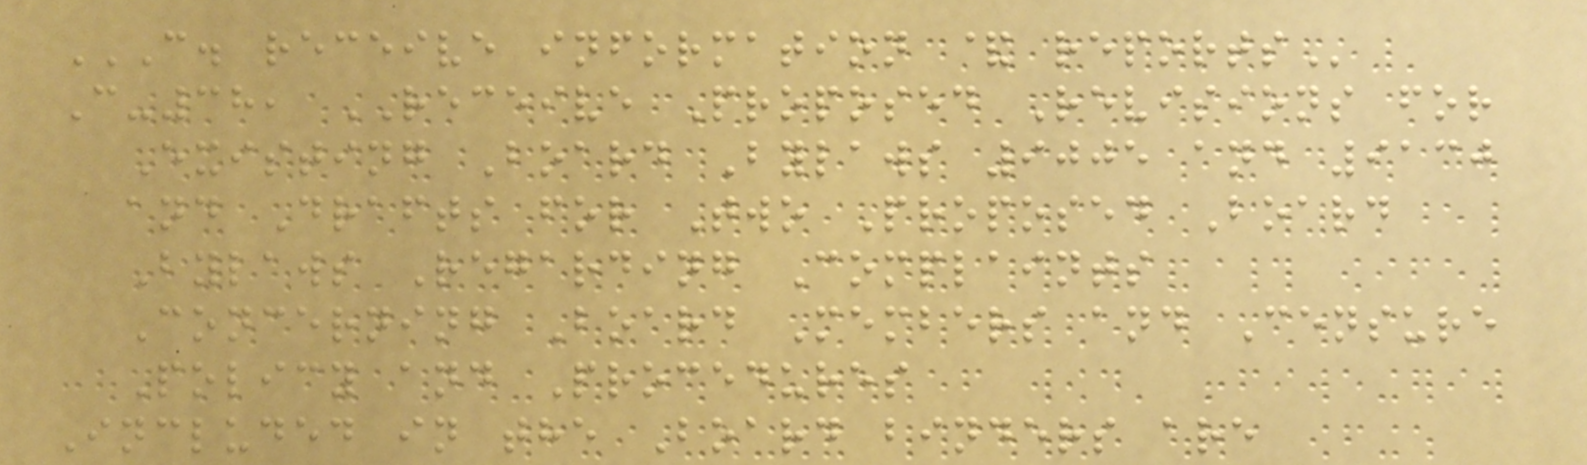C. RECEIVE INFORMATION & REPORTS
C-38, RECEIVE Proposed Revisions for
Existing Board Bylaws 9005 and 9130
and Drafts for Two Proposed Board
Bylaws Regarding Complaints
Concerning Board Members and Censure
Policy and Procedures
Included in the Board binders are
